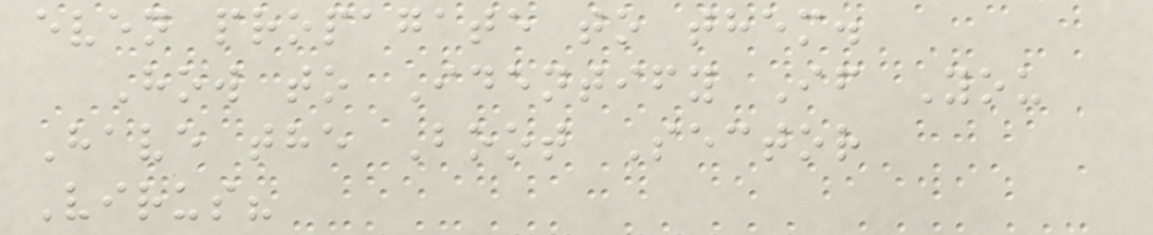even propagate to them.
How to Identify If You
Have the Boot Sector
Virus?
